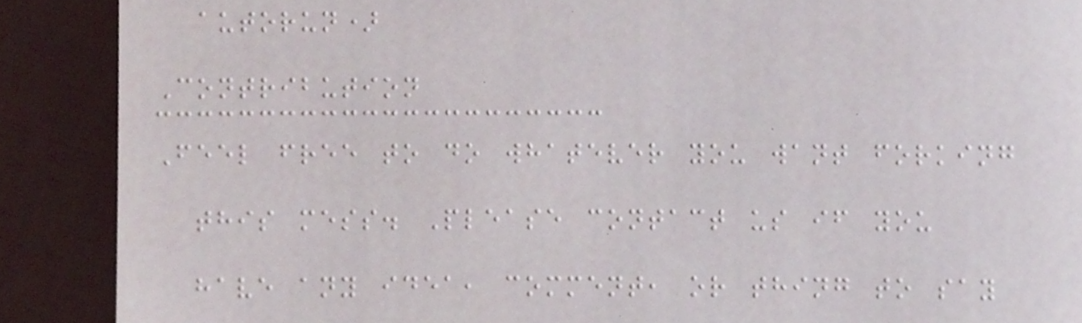autorun)
Contribution
Feel free to do whatever you want forking
this mess. Please contact us if you
have any idea, comment, or thing to say
